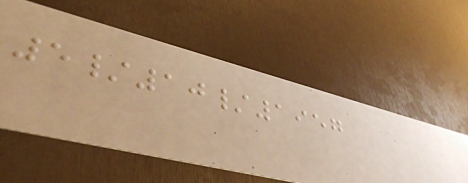5/10/1957
